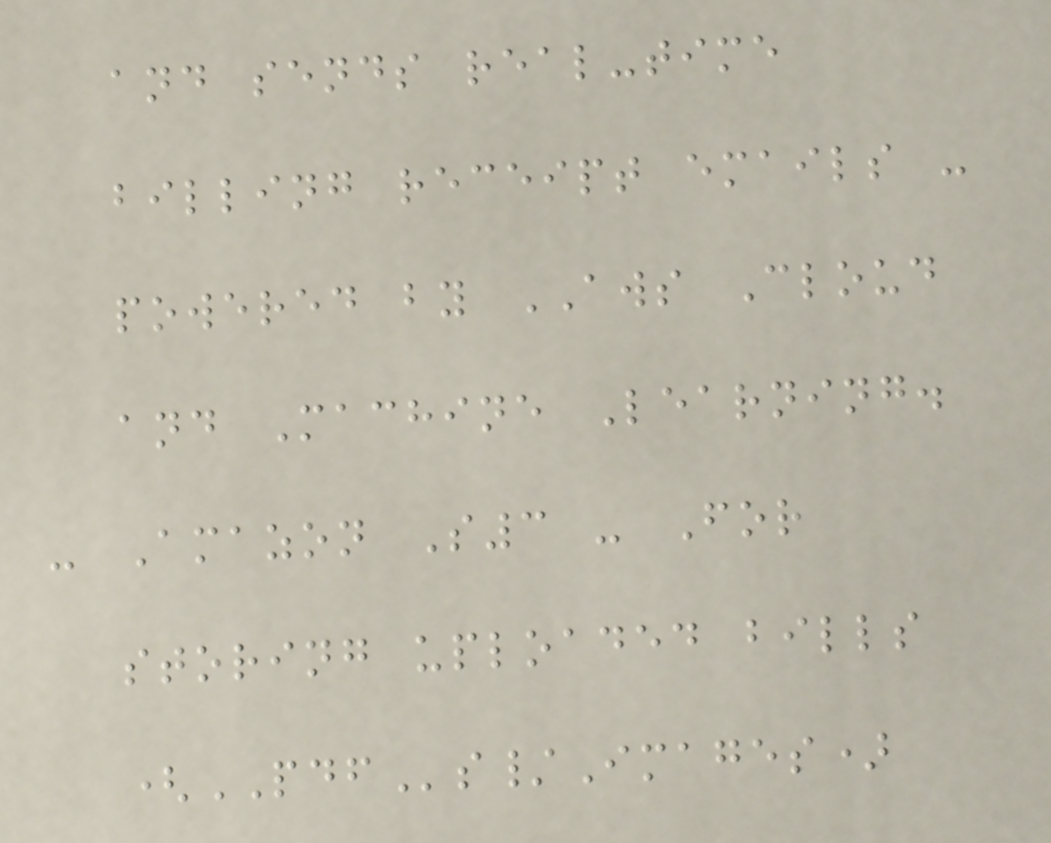and sends real-time
billing receipt emails -
powered by AWS Cloud
and Machine Learning.
- Amazon S3 - For
storing uploaded bills
(PDFs/Images)
